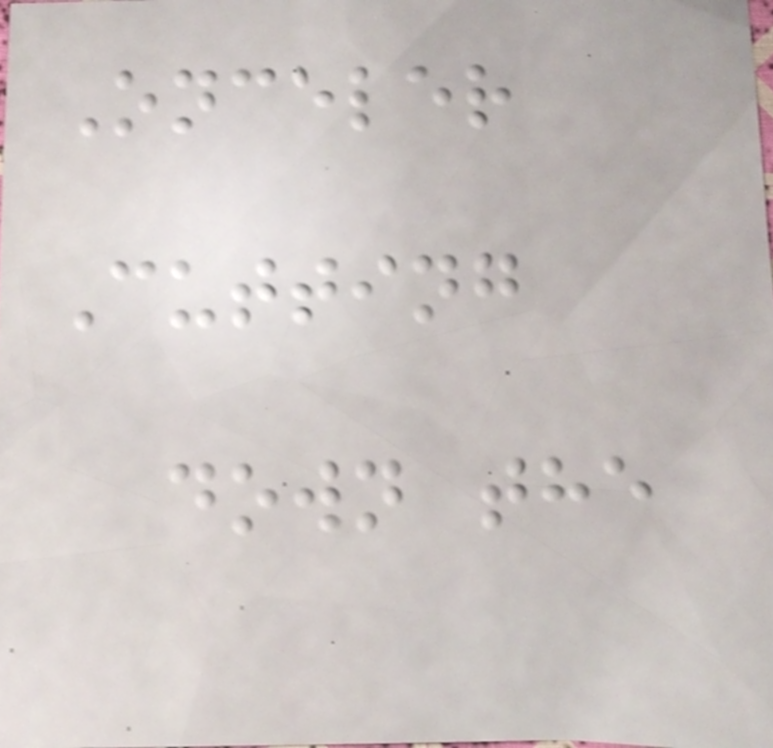Onceler
Cutting
down the
